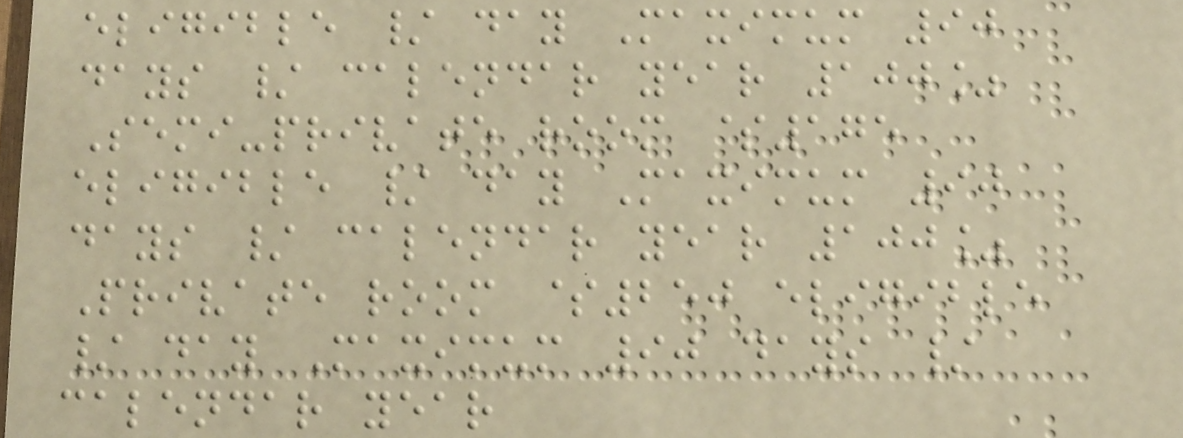eligible / day Maximum 90
days / calendar year 100%
Semi-private room $175
eligible / day Maximum 90
days / calendar year 100%
Private room $250 eligible
/ day Maximum 90 days /
calendar year
